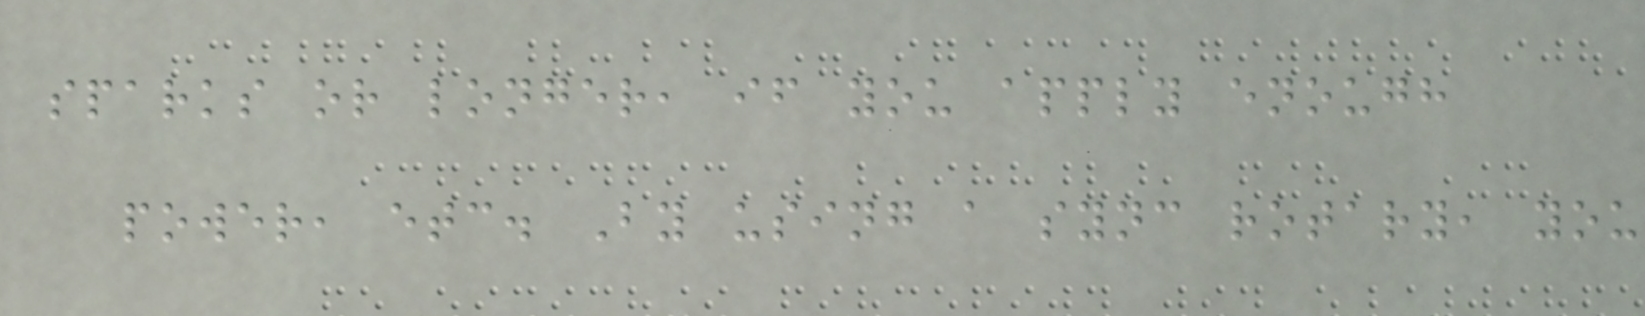sparks or longer, if you apply enough
power, etc. By using a sync rotary, you
